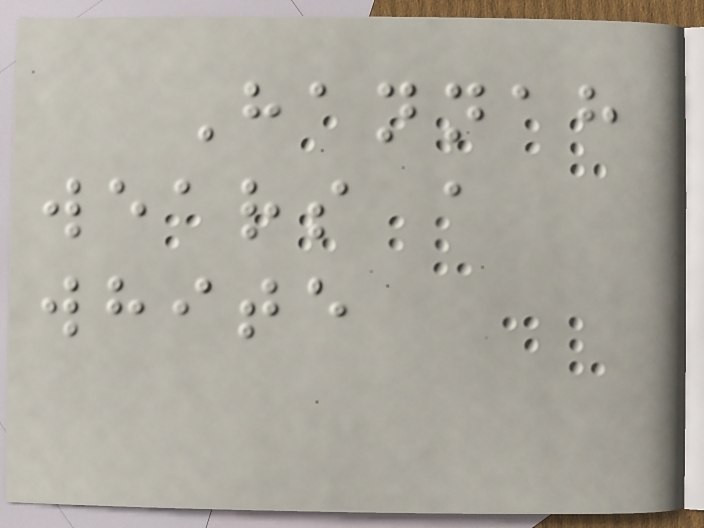Hannah
wears a
white
